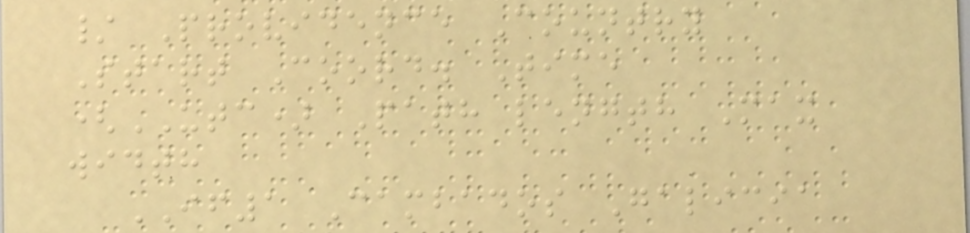/ Providence Country
Start Coord. Time
(UTC) Path length Max
width
IF1 Cambados Galicia
